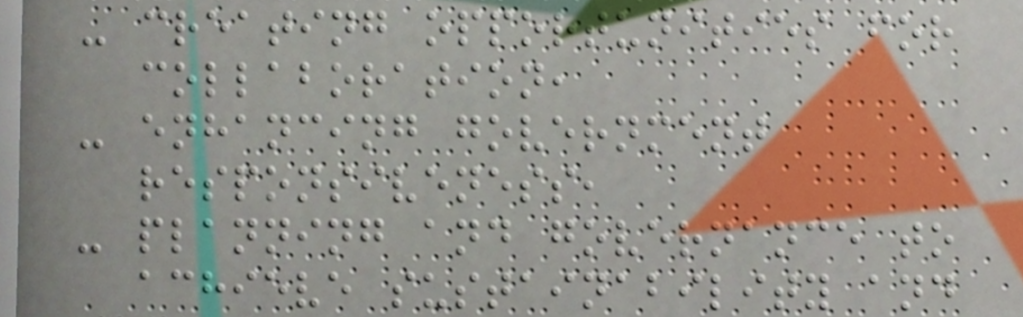- creating opportunities for
collaboration,
- enhancing government
responsiveness,
- planning and governance to
achieve sustainability and
